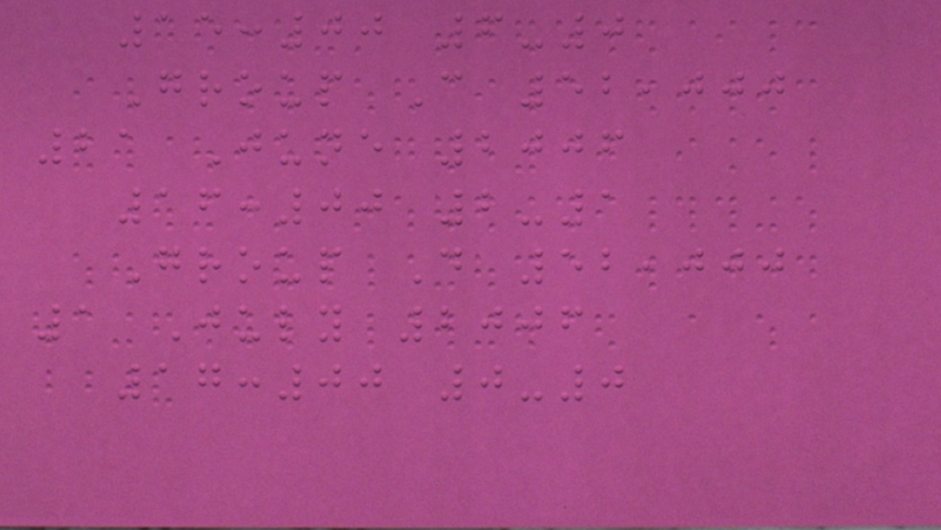15:00 6-0
Group C 52,000
21 June 2006
16:00 2-1
Group D 52,000
1 July 2006
17:00 0-0
